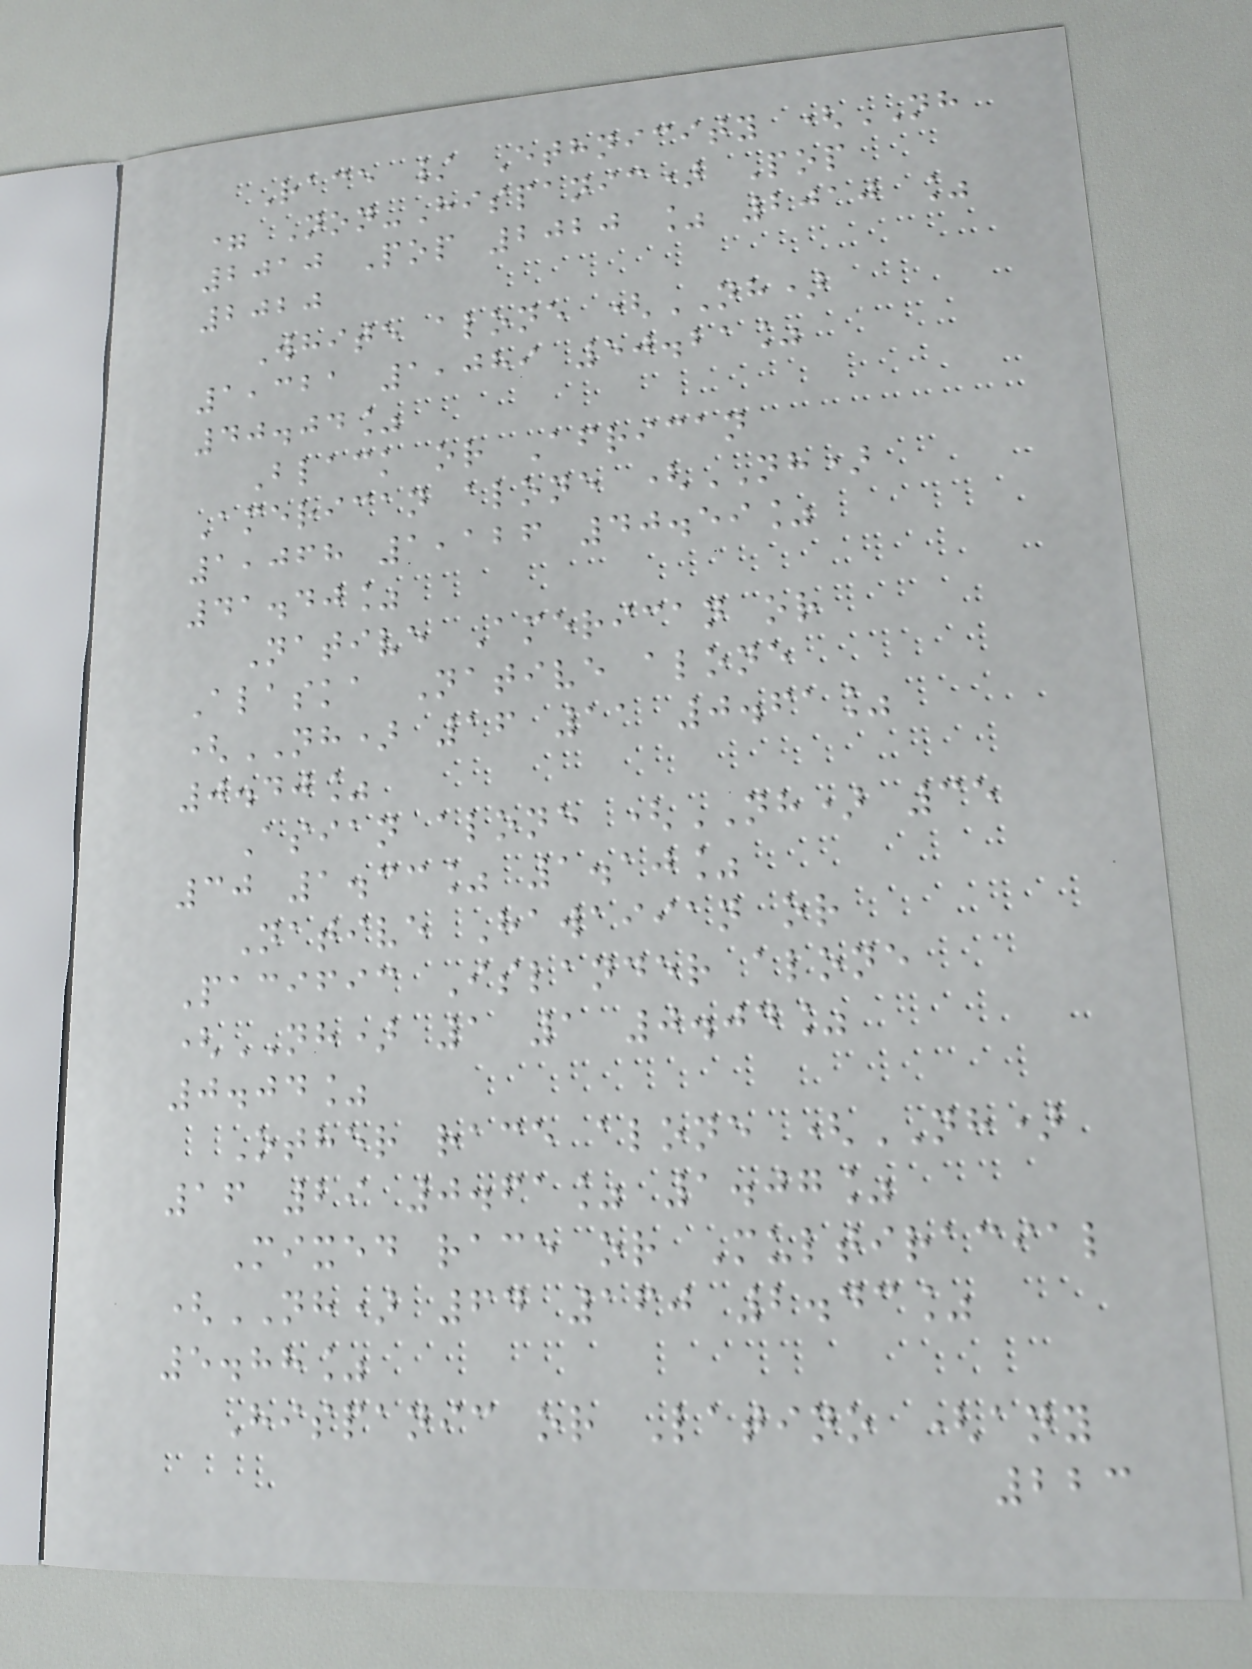Race / Ethnicity (NH
= Non-Hispanic) Pop
2010 Pop 2020 % 2010 %
2020
White alone (NH)
1,321 1,089 50.21%
40.04%
Black or African
American alone (NH)
1,068 1,126 40.59%
41.40%
Native American or
Alaska Native alone
(NH) 16 11 0.61%
0.40%
Asian alone (NH) 35
30 1.33% 1.10%
Native Hawaiian or
Pacific Islander alone
(NH) 1 1 0.04%
0.04%
Other race alone (NH)
16 29 0.61% 1.07%
Mixed race or Multiracial
(NH) 64 160 2.43%
5.88%
Hispanic or Latino (any
223
